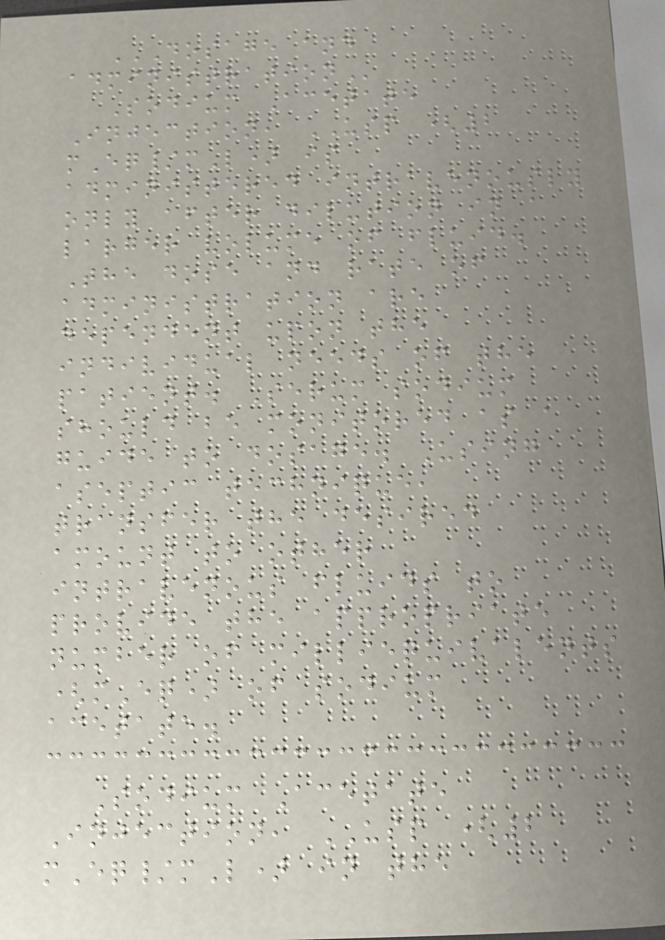DOSAGE AND
ADMINISTRATION
Sodium Acetate
Injection, USP (2
mEq/mL) is
administered intravenously
only after dilution in a
larger volume of fluid.
The dose and rate of
administration are
dependent upon the
individual needs of the
patient. Serum sodium
should be monitored as a
guide to dosage. Using
aseptic technique,
transfer the desired
amount to other
intravenous fluids to
provide the appropriate
number of milliequivalents
(mEq) of sodium
acetate.
Sodium Acetate
Injection, USP (2
mEq/mL) in the
